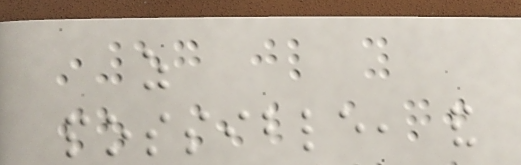as
possible, and
